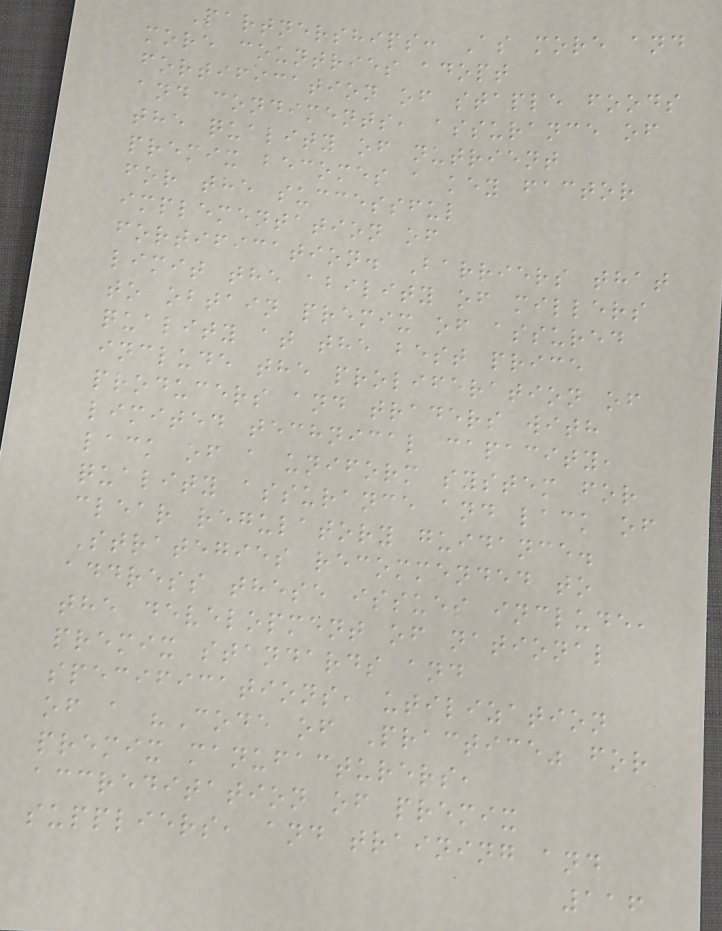Partnerships: As more and
more countries adopt
fortification of staple foods
and condiments, assurance of
the quality of nutrient
premix becomes a key factor
for the successful
implementation of
fortification. Barriers that
limit the ability of millers
to obtain premix of assured
quality at the best price
include the proliferation of
producers and traders with
limited technical capacity,
lack of a uniform system for
quality assurance and lack of
clear regulatory guidance.
Strategies recommended to
address these issues include,
the development of national
premix standards and
specifications, utilization
of a "Code of Practice" for
premix manufacturers,
accreditation of premix
suppliers, and training and
116
